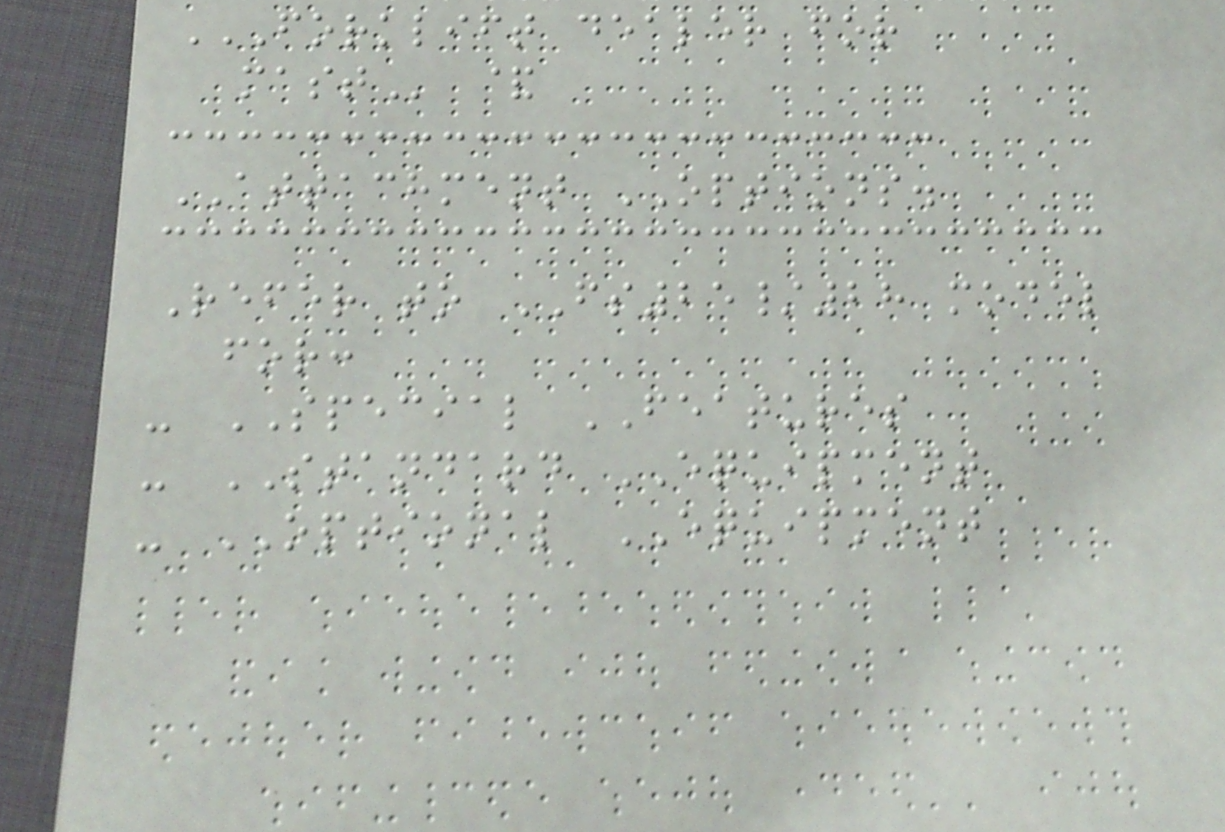FORKLIFT DEALER FOR
MAST &
ATTACHMENT OPTIONS.
Refer to FS25/28 model
for:
- SPECIAL FEATURES
- STANDARD EQUIPMENT
- OPTIONAL EQUIPMENT
